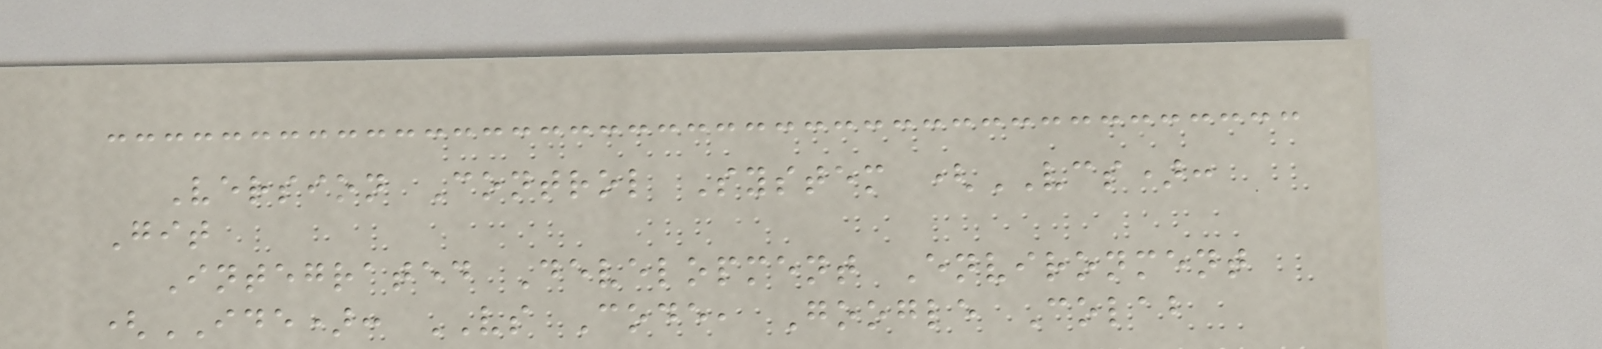Version Control System (VCS):
Git
Integrated Development Environment
(IDE): VS Code, Google Colab
